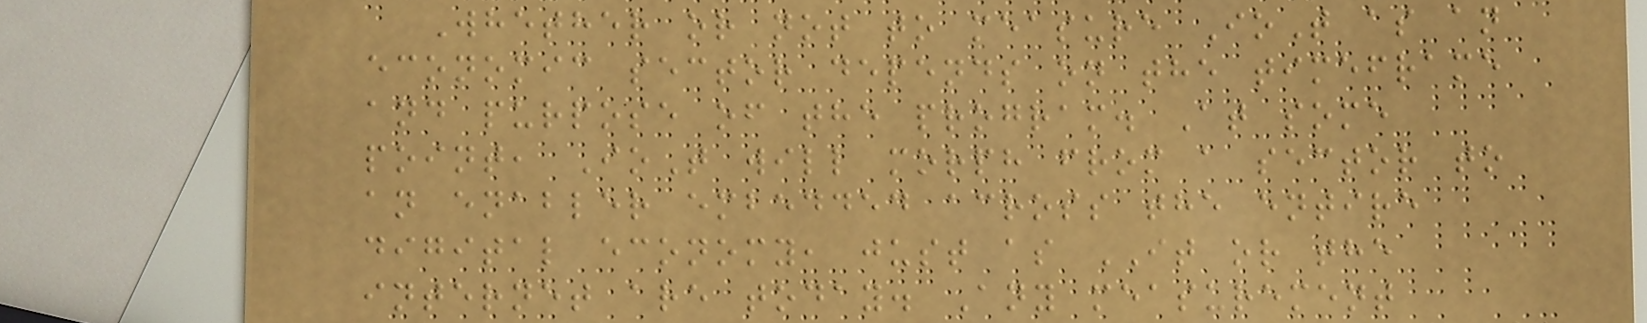Whether or not to measure IoT as an
economic sector depends on the timeframe
and purpose of the program. At some
point, IoT will morph from a sector to
an enabler embedded across the entire
digital economy, just as IT or the
internet are today. Any measurement
